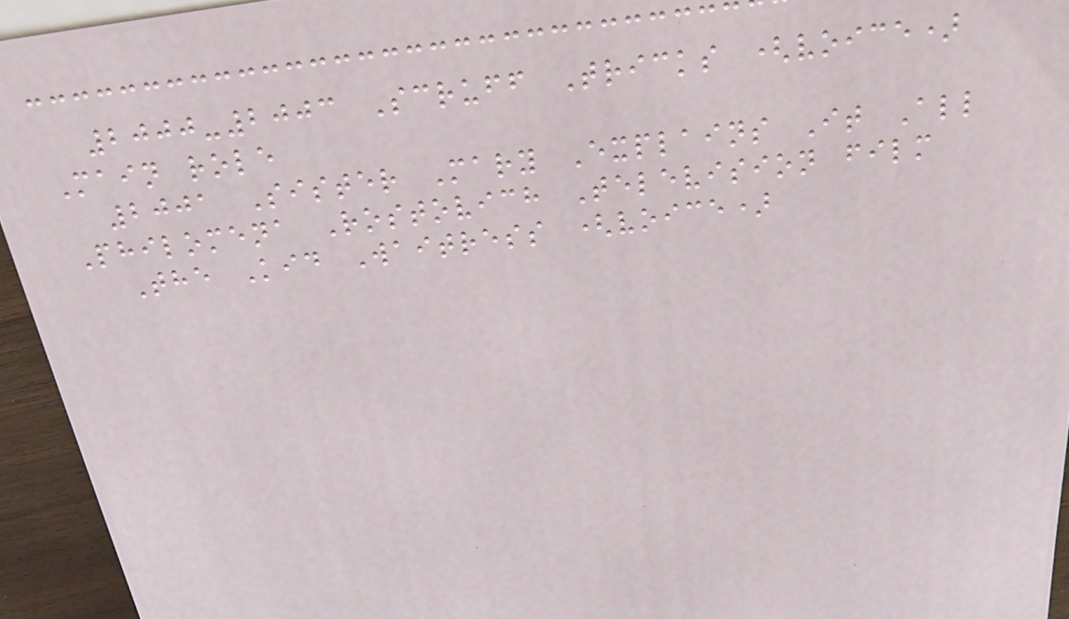2000-2003 Scruff Tricks (voice)
Main role
2001 Sister Mary Explains It All
Philomena Rostovich Television film
The Kid Waitress (voice)
